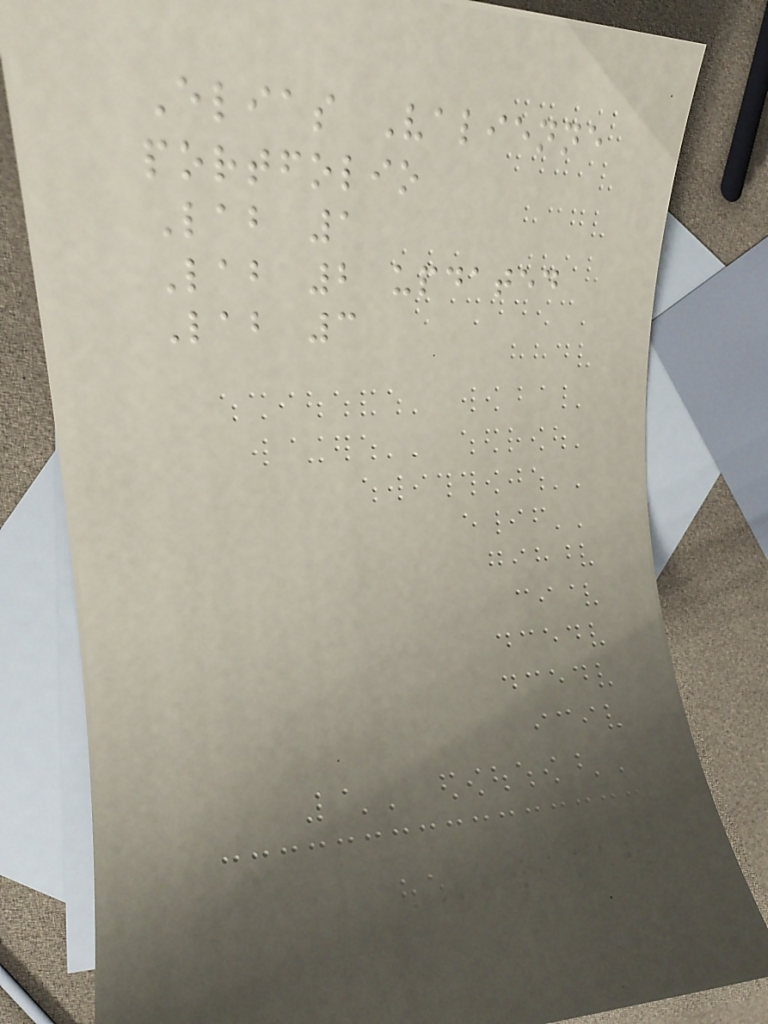Elias Valienne
portfolio
Lab 1
Lab 2 updated
Lab 3
